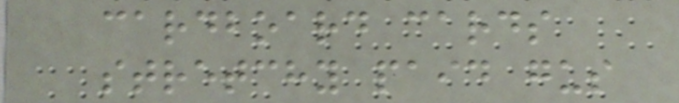cardboard cards
stretchy paid gus
